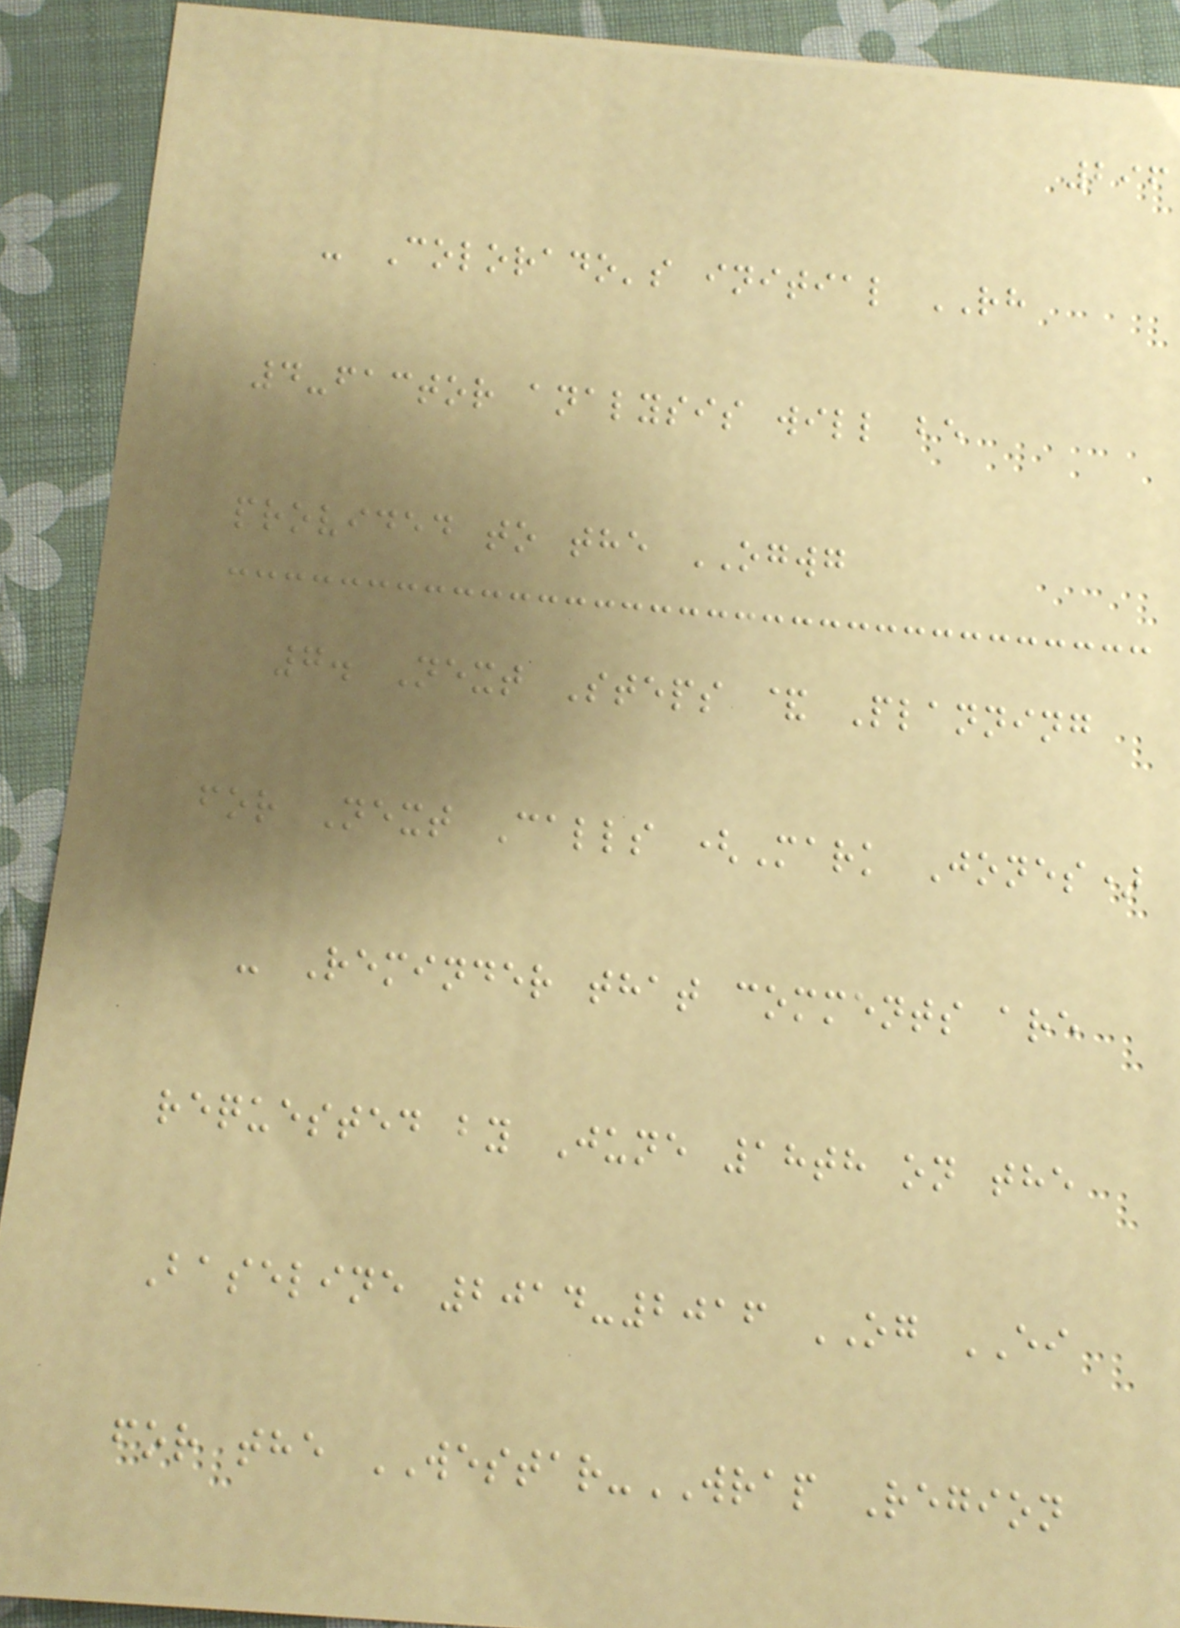296
- Colorado's initial RH
4-factor analysis will be
provided to the OGWG
7. Next Steps & Planning
for Next Calls (Mark Jones)
- Reminder that comments are
requested by June 18th on the
Baseline 2014-2016 OG EI
for the WESTAR-WRAP Region
